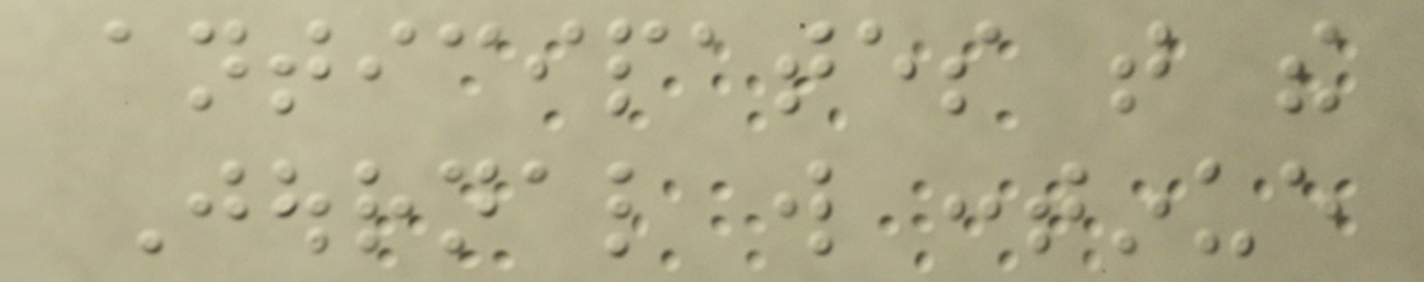anticipates that the
Journal will continue
